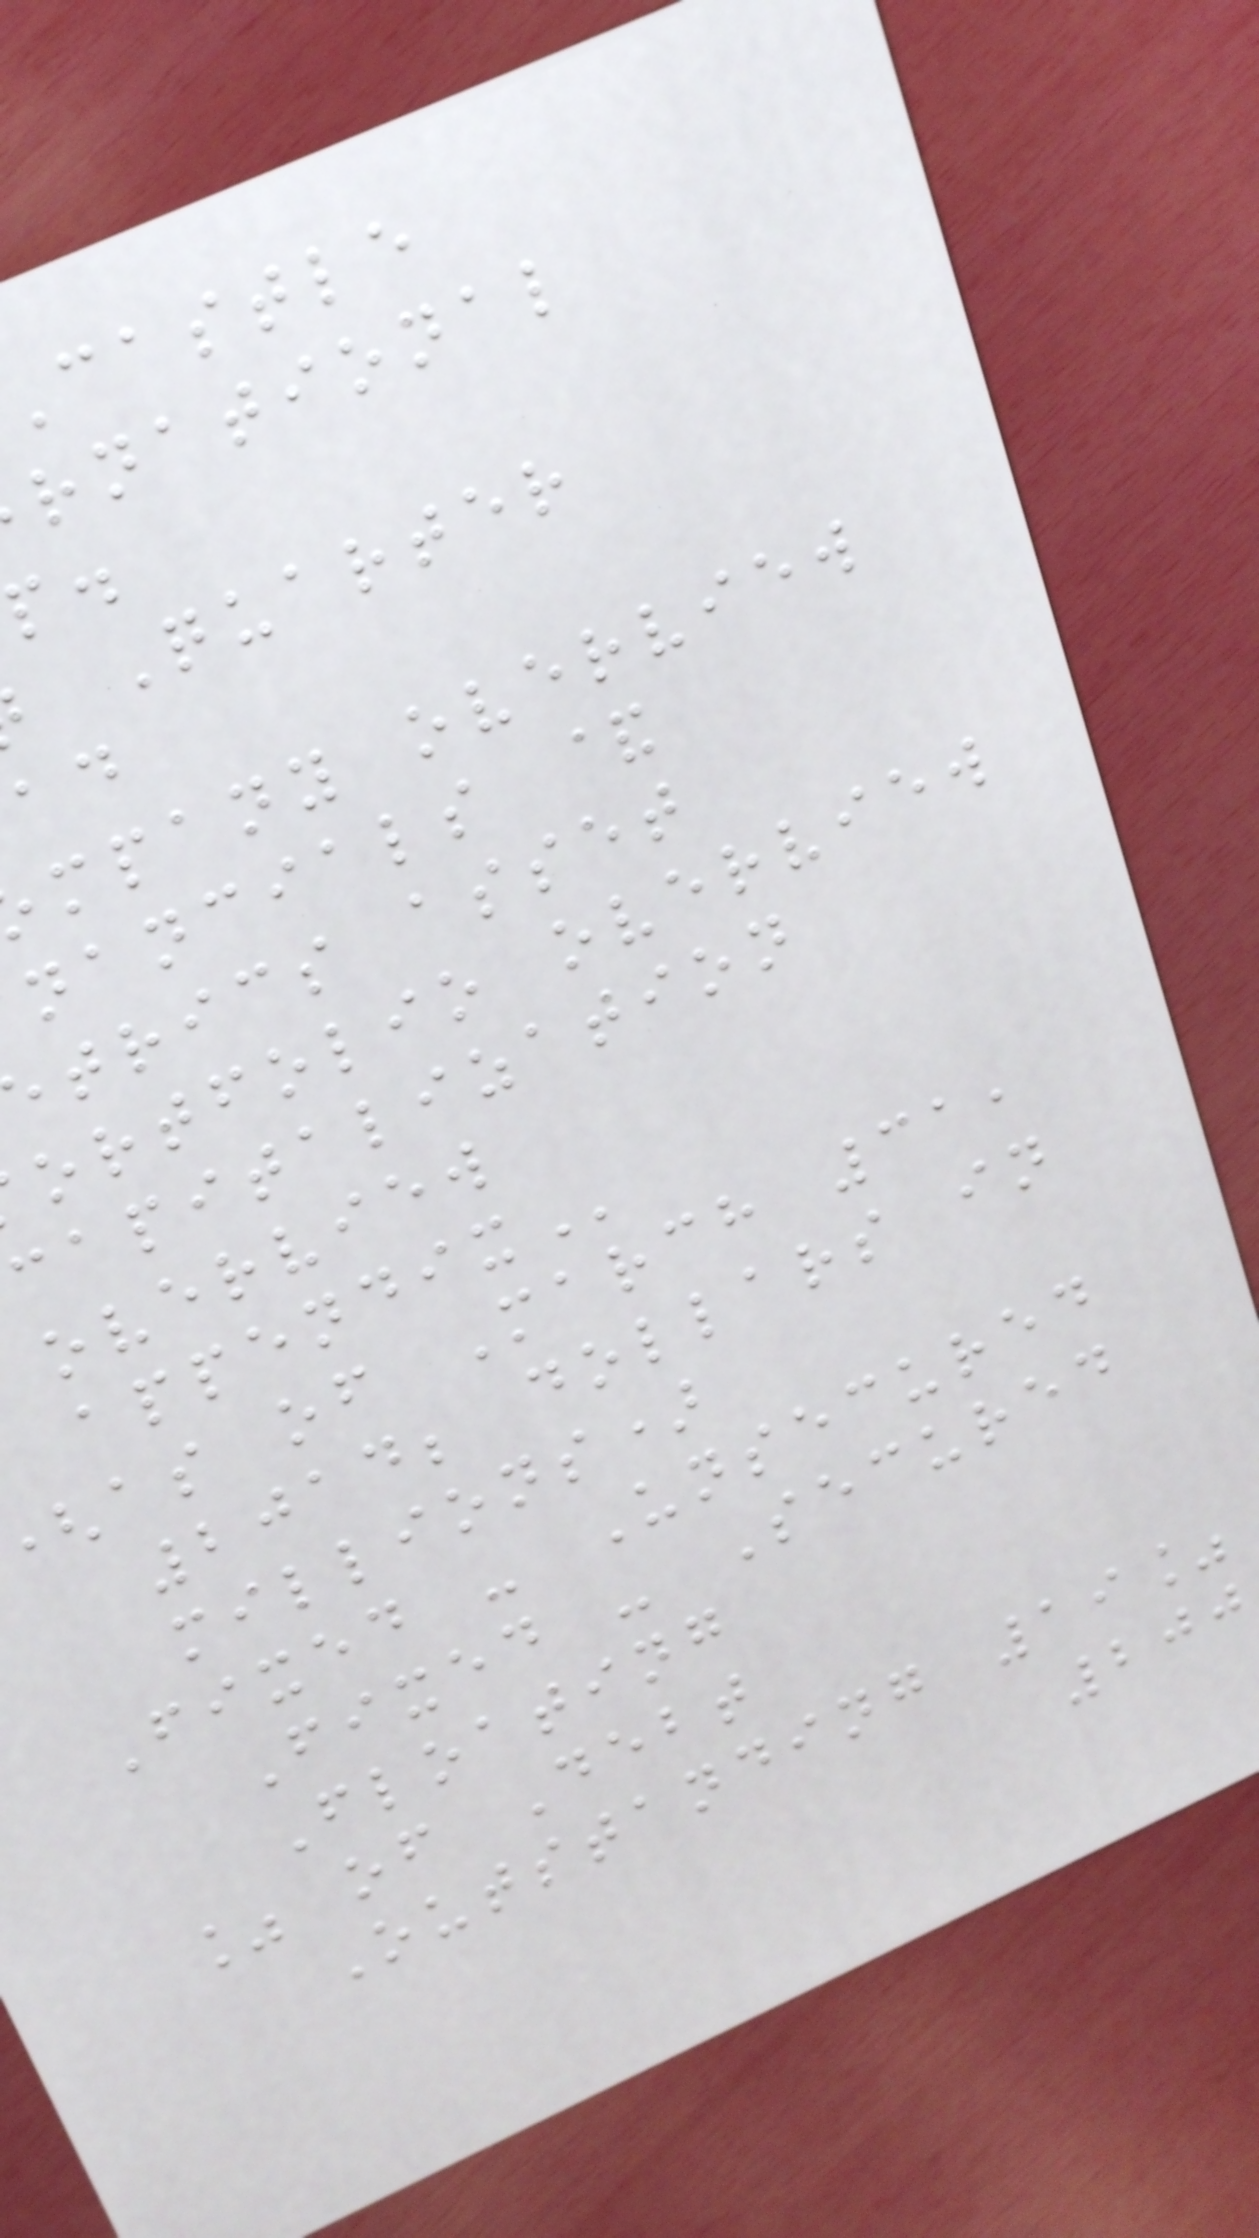castle
rnational
Quarter
mpany overview
nancials &
trics asset
ortfolio overview
capitalization
overview
as of March 31,
2014; dollars in
millions)
Fixed - Unsecured
Fixed - Secured
Floating
% of Debt
Outstanding 19%
200
